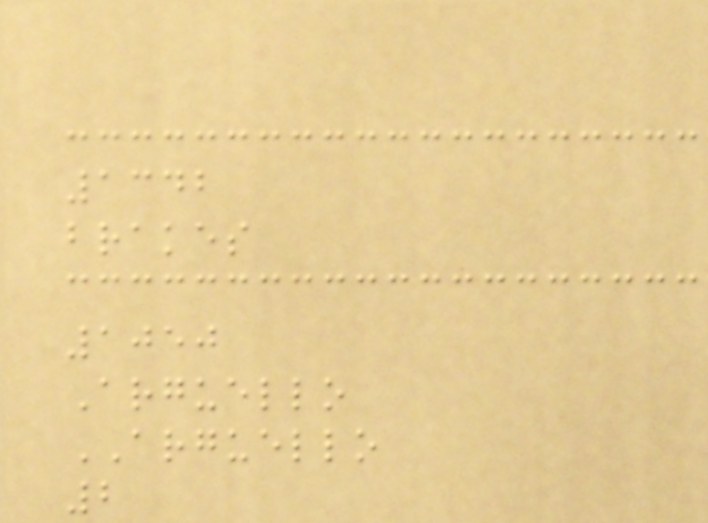1342
brakes
1050
Arguello
ARGUELLO
2
